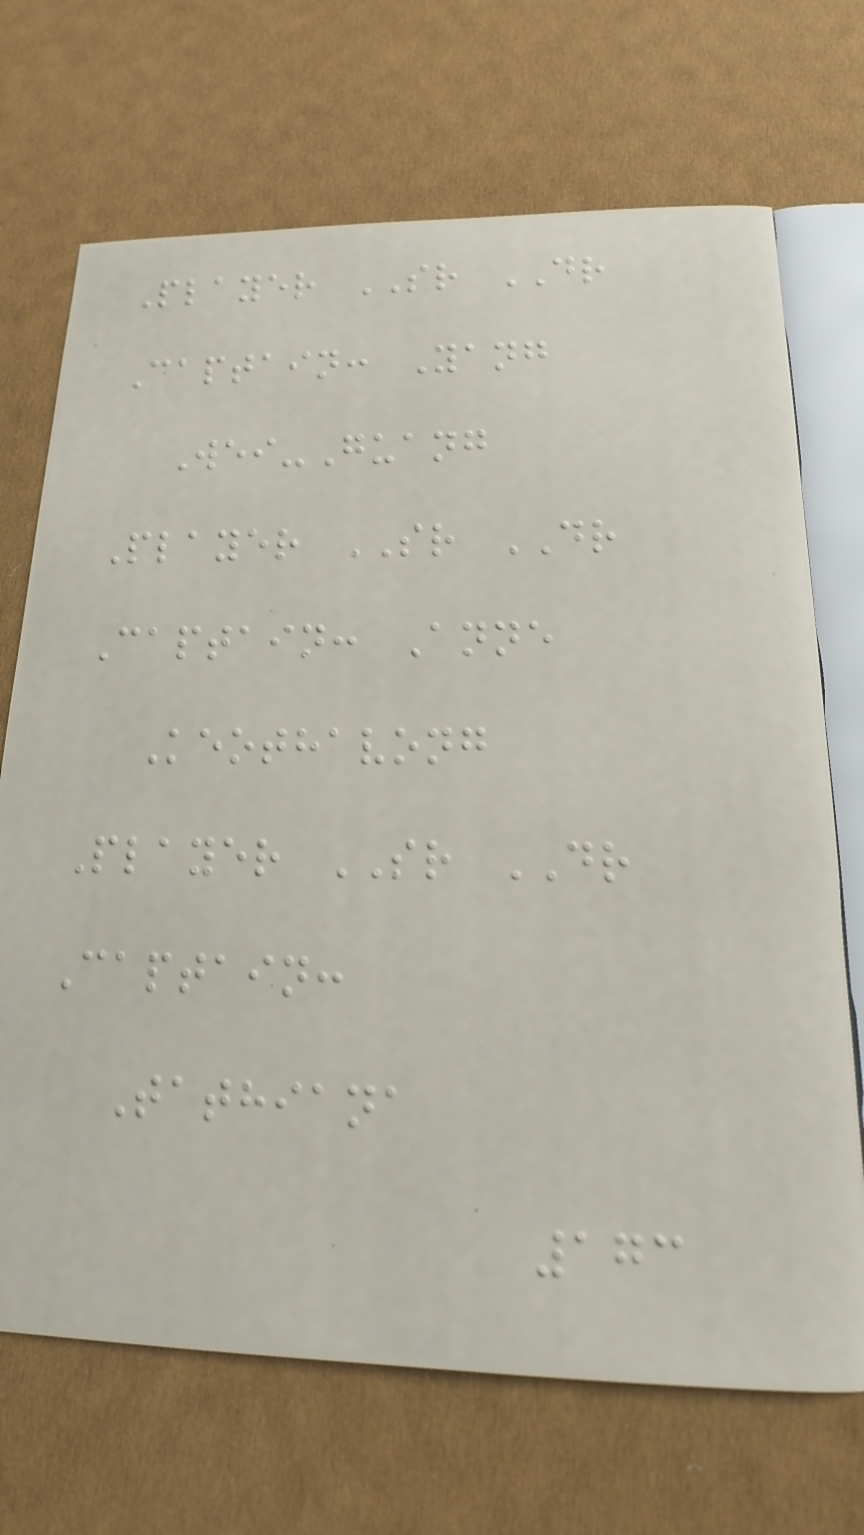Player SR DR
Captain: Yang
Wei-Guang
Player SR DR
Captain: Anne
Keothavong
Player SR DR
Captain:
Tathiana
173
